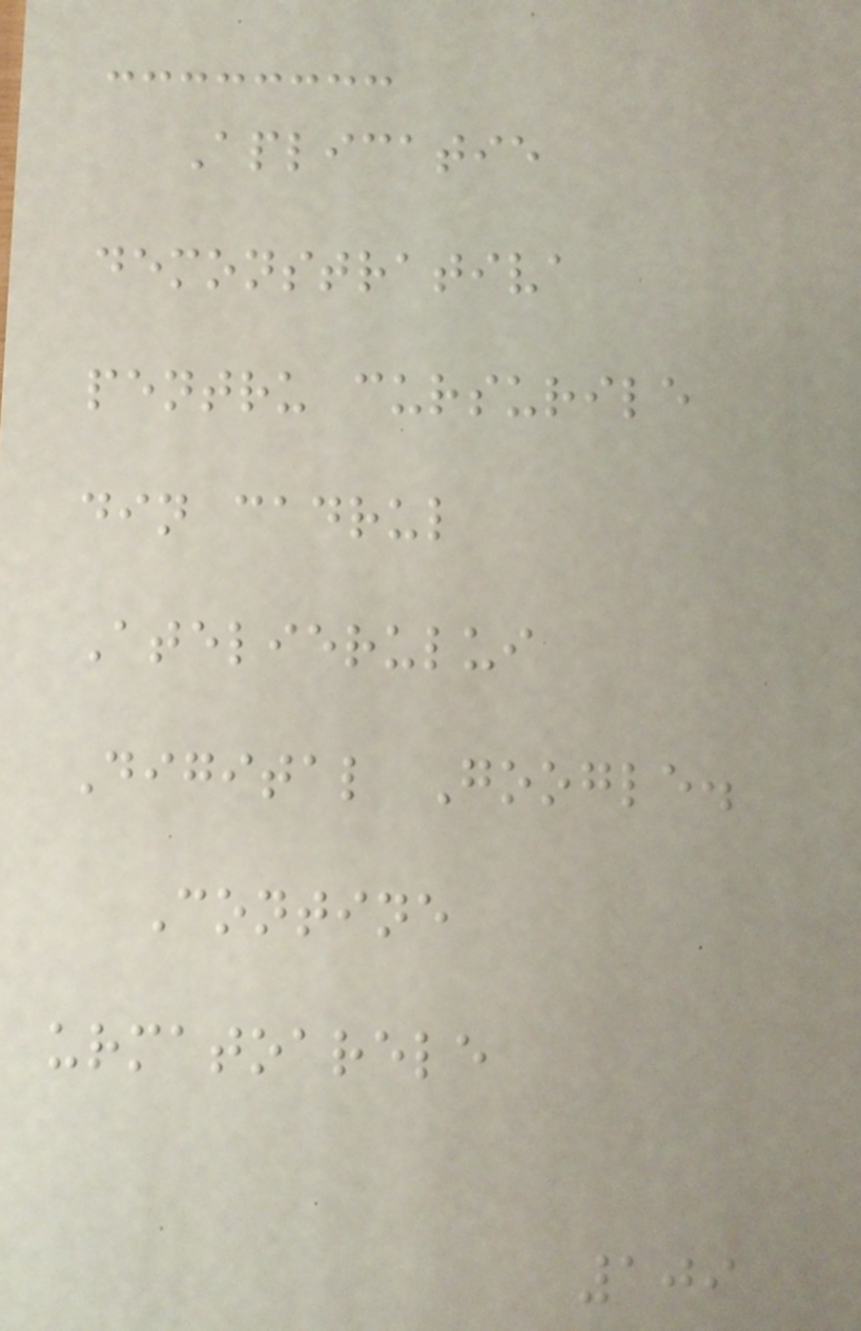Aplicatie
demonstrativa
pentru cursurile
din cadrul
Atelierului
Digital Google.
Contine
urmatoarele
109
